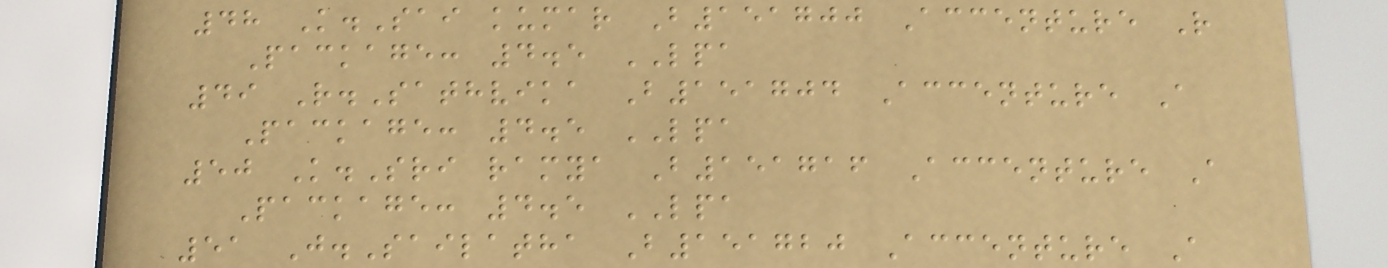48 K.Sai kumar B151700 Accenture R
Package: 4.5 LPA
49 R.Sathvika B151704 Accenture A
Package: 4.5 LPA
50 K.Sri ramya B151716 Accenture A
Package: 4.5 LPA
51 J.Sailatha B151720 Accenture A
